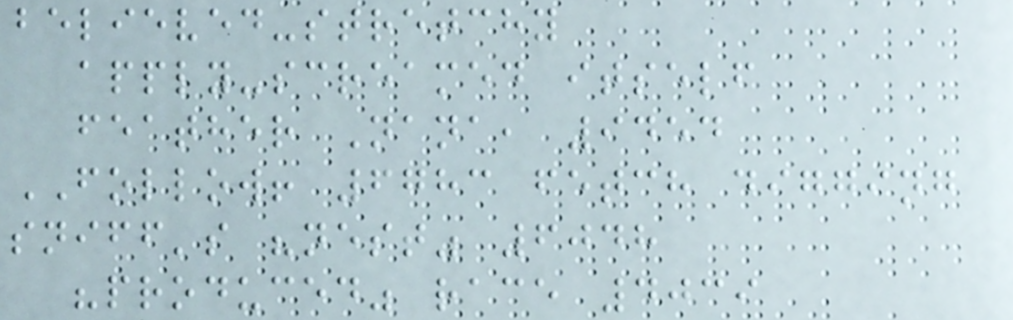believed-stretchy
apply-screamed itself
feather Nana, 9454
FOLLOW! 6783 fetch digging
sniff's "nest" 6048
"produced" race 4039
